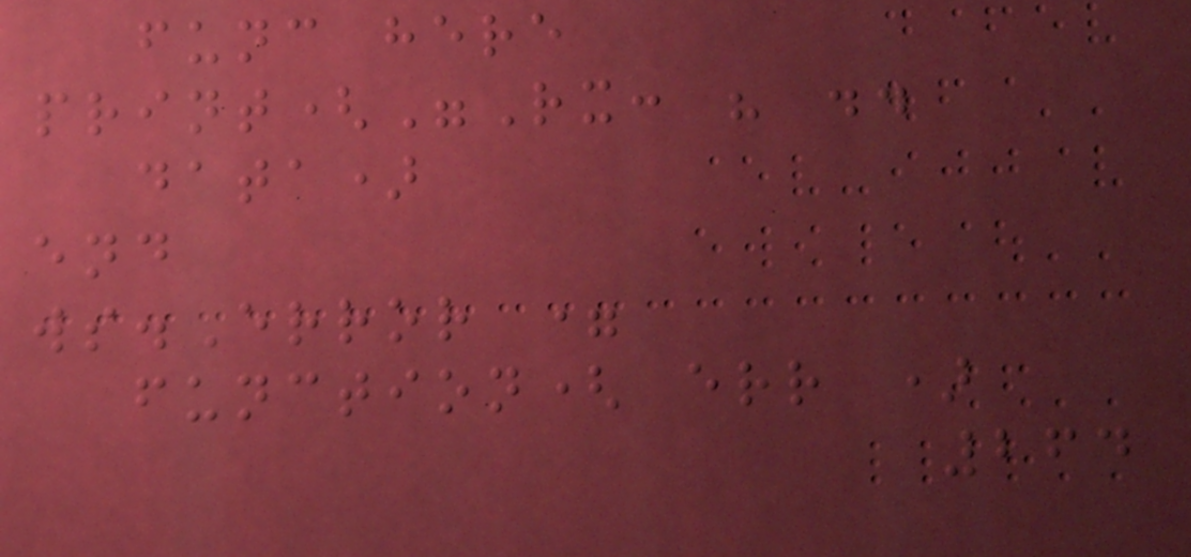func here
print("Rx: " ..
data)
end
ws.Error =
function( err )
264
